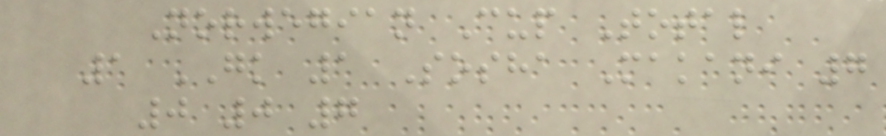Norwegian Cup Total
1 GK 1 Sosha Makani 7
0 0 7
